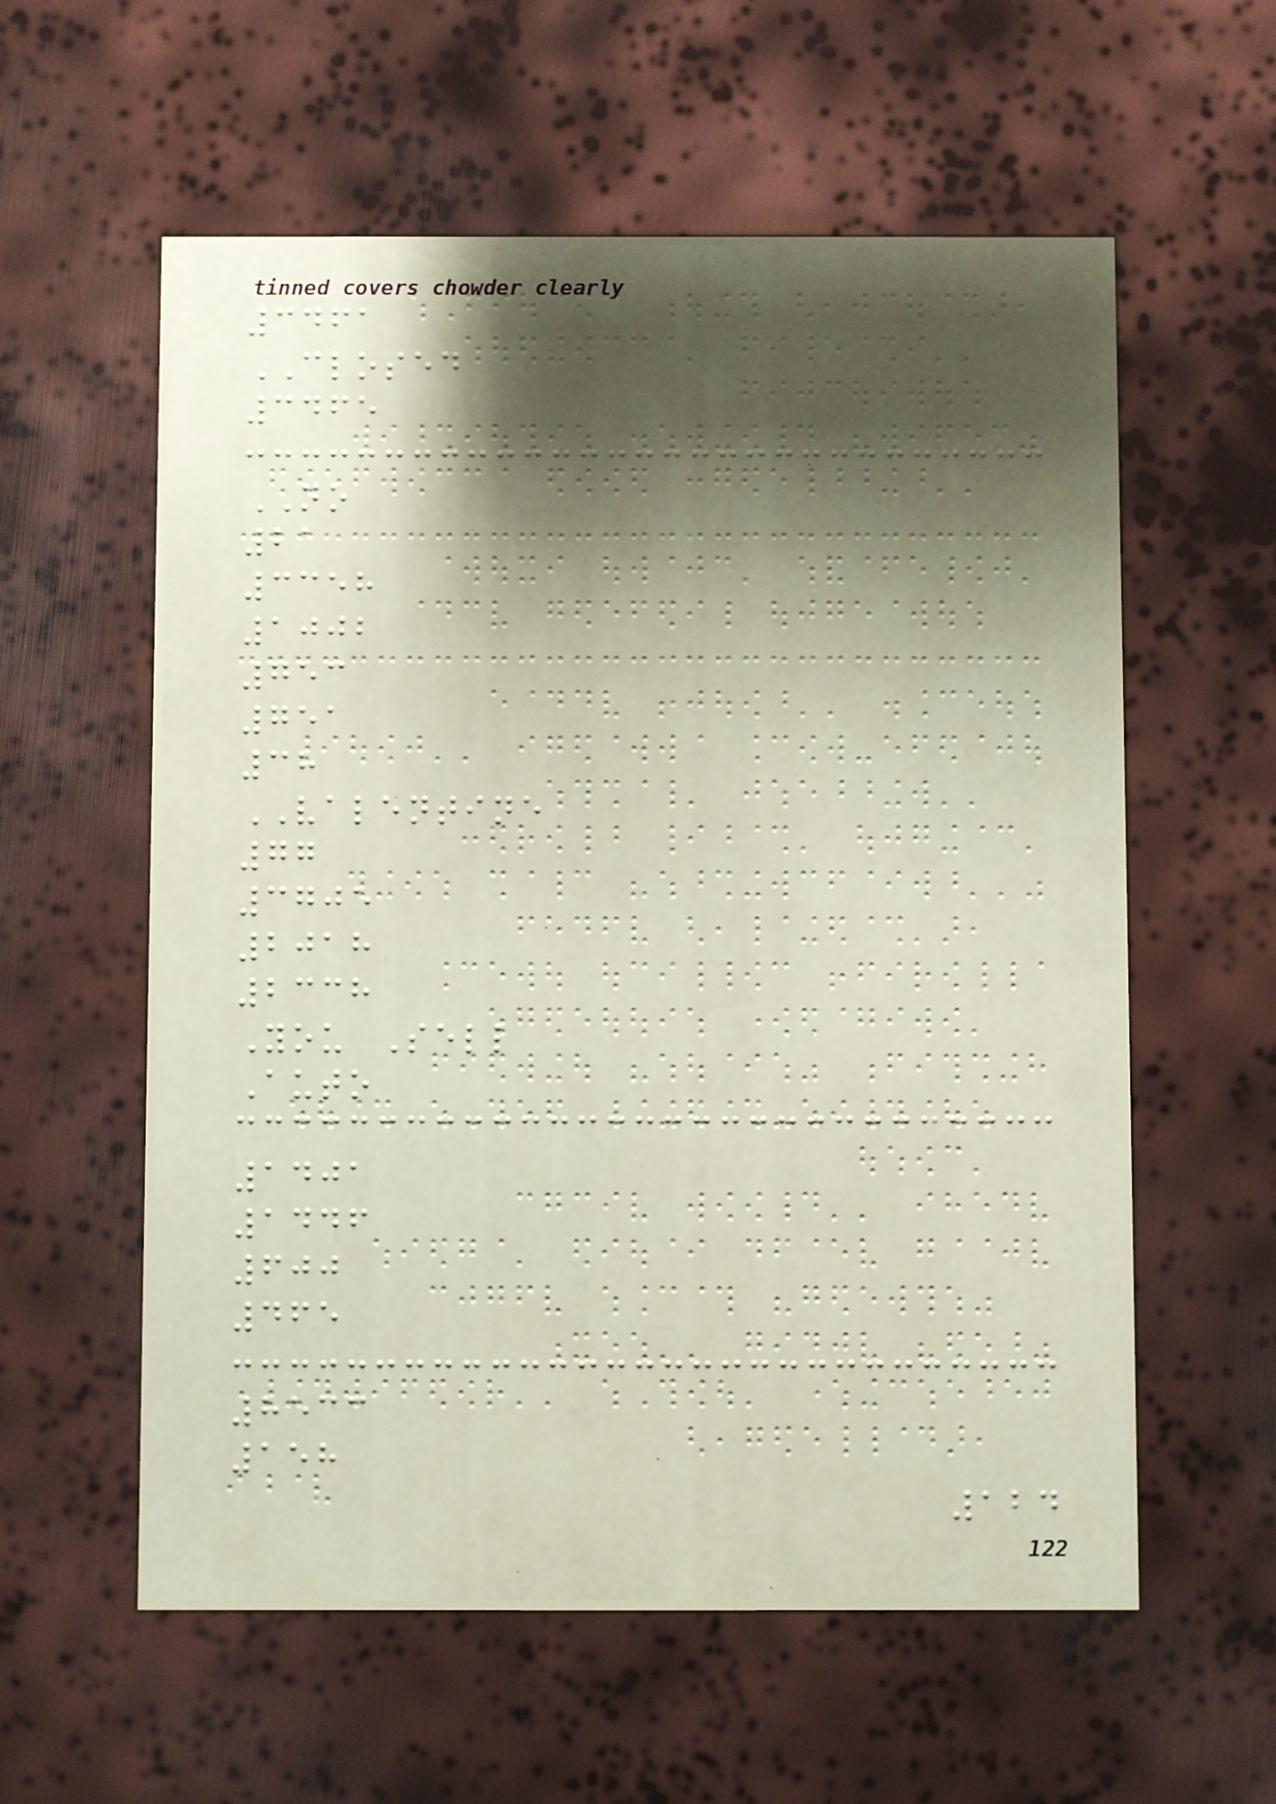3461
CLOSED
3465
NO
21
3358
1002
753
751
38
VALENTINE
77
3705
2018
2338
You Sell
Auto
1401
1446
600
465
8533
158
124
